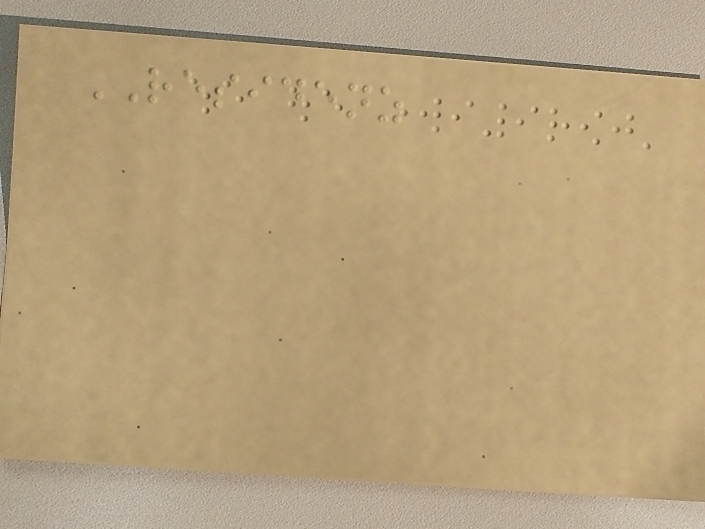RESIDENZ
